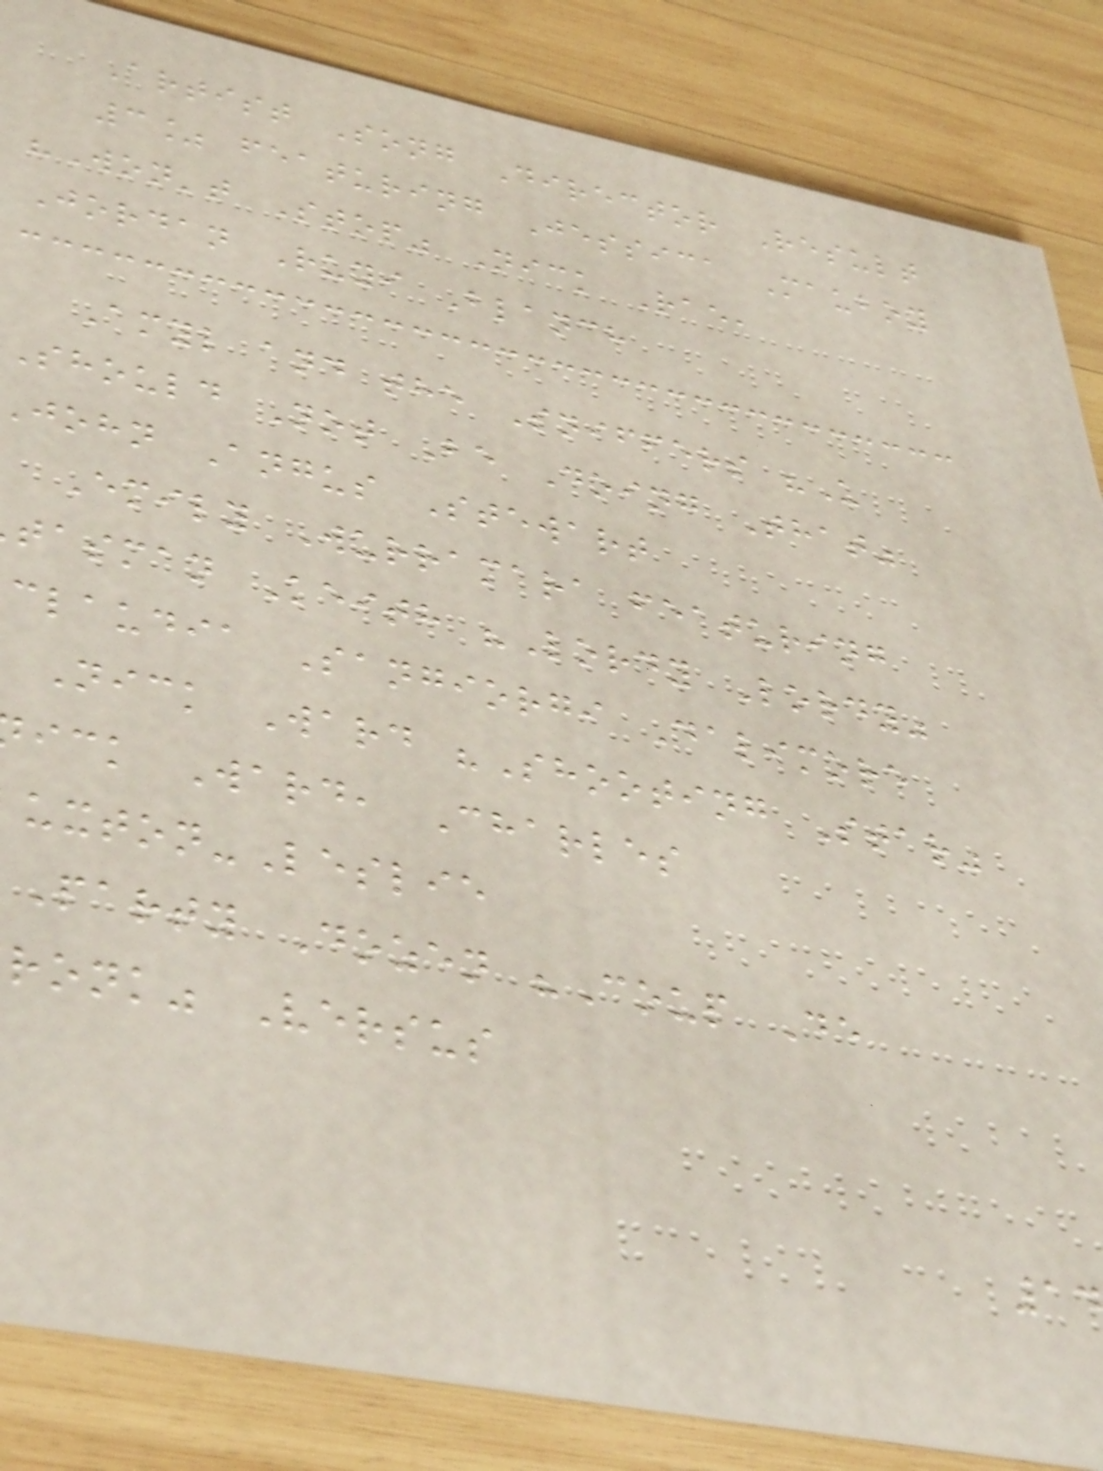Artist Song Director Result
3% featuring Jessica Mauboy
"Won't Stop" Nick Rae,
Jordan Ruyi Blanch
Amyl and the Sniffers "U
Should Not Be Doing That"
john Angus Stewart
Emily Wurramara featuring
tasman Keith "Lordy Lordy"
claudia Sangiorgi Dalimore
Nick Ward "Shooting Star"
ick Ward, Charles
uxton-Leslie
Party Dozen "Coup De
ronk" Versus
